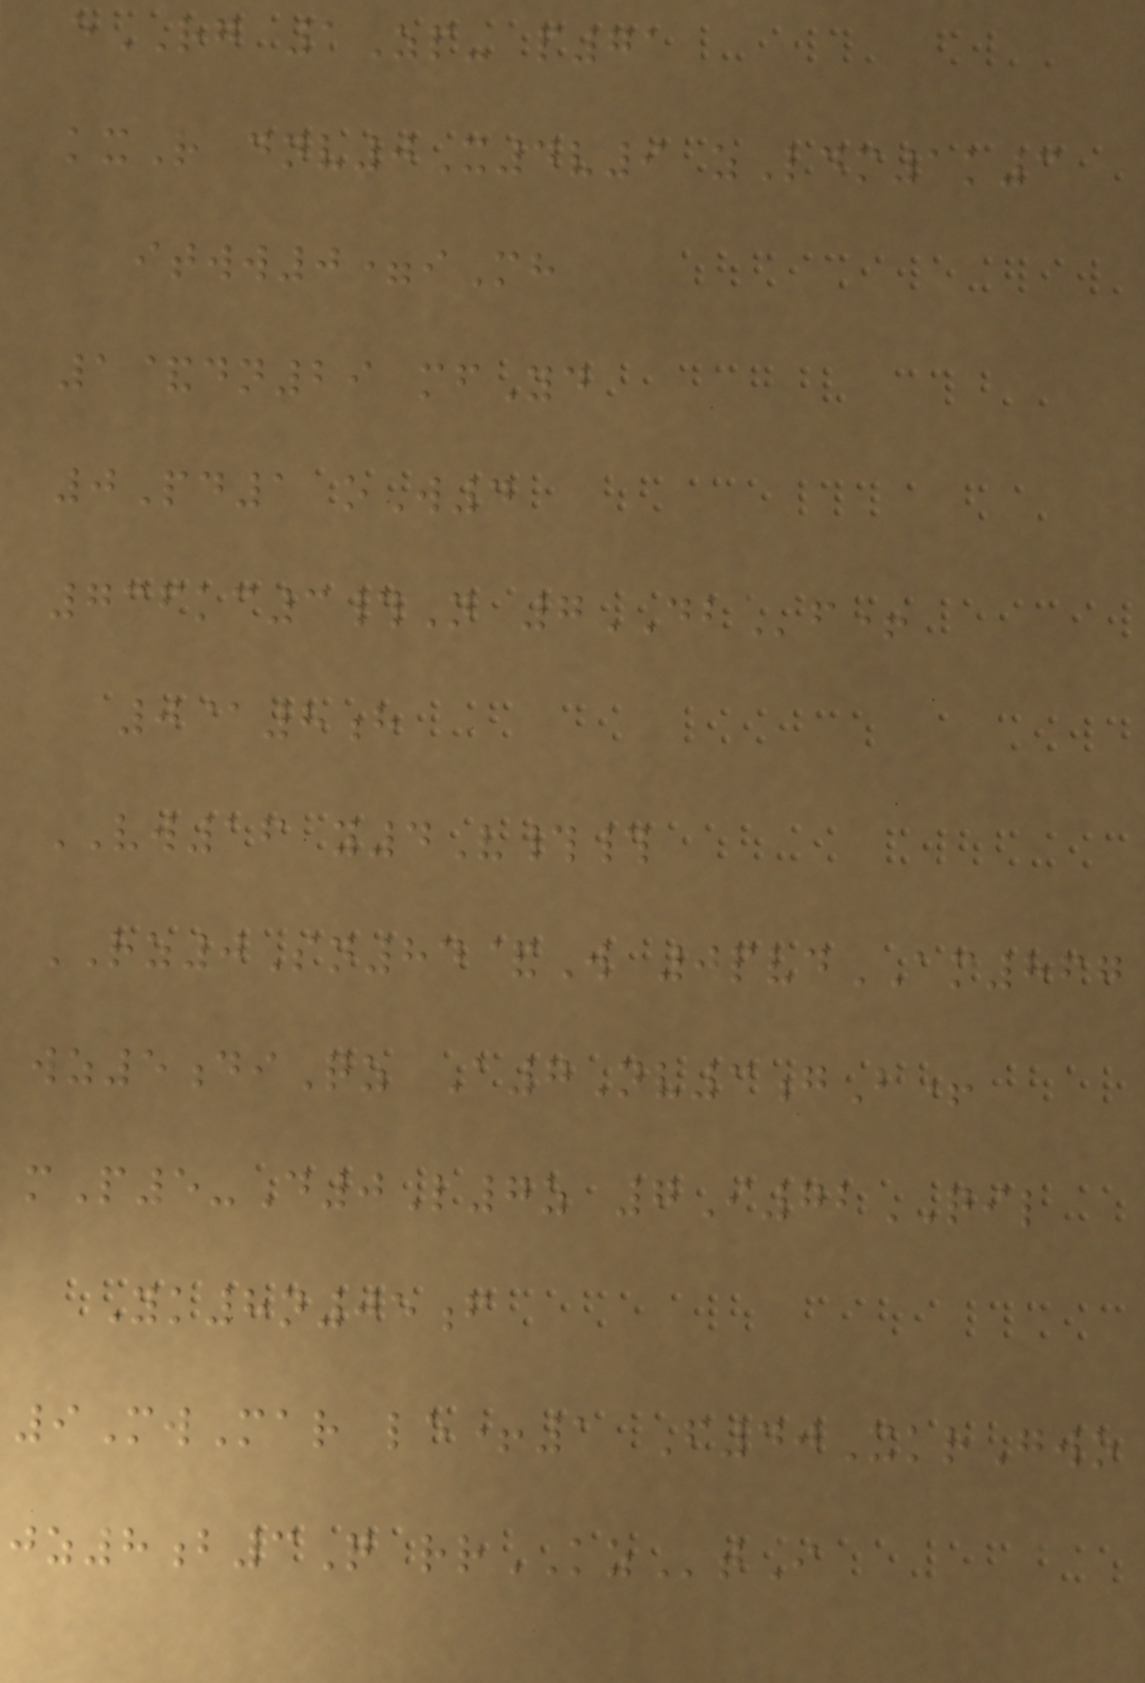eRG 1Zp- p71
kxR dnv0X4v9 zLdm1k3
itww0=iMh
1&dn29 mfYd
0Pd1 oW4
736kc3#N 7DBf+
0@8h
VW16 y4V##
RZ0Sn84&W 0pvdAM867
wz5diQz A7Nv3gB+
mP5-D0L7z 7I72QIL
Yk8n05f
9MwMar le+1 F40XkrGwo
jz8b3Q rrKZtI
